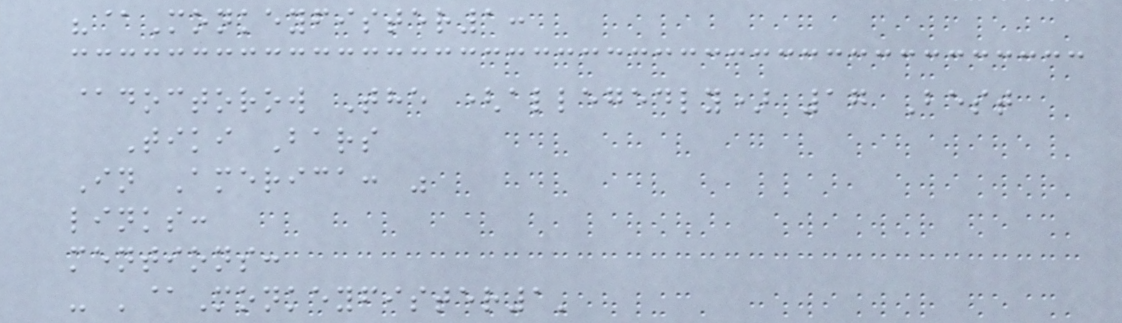"@Monkeyfister1:
@doctorow The (allegedly) 17 Best
Tiki Bars
In America: "
links:
mentions:
- '@Monkeyfister1'
